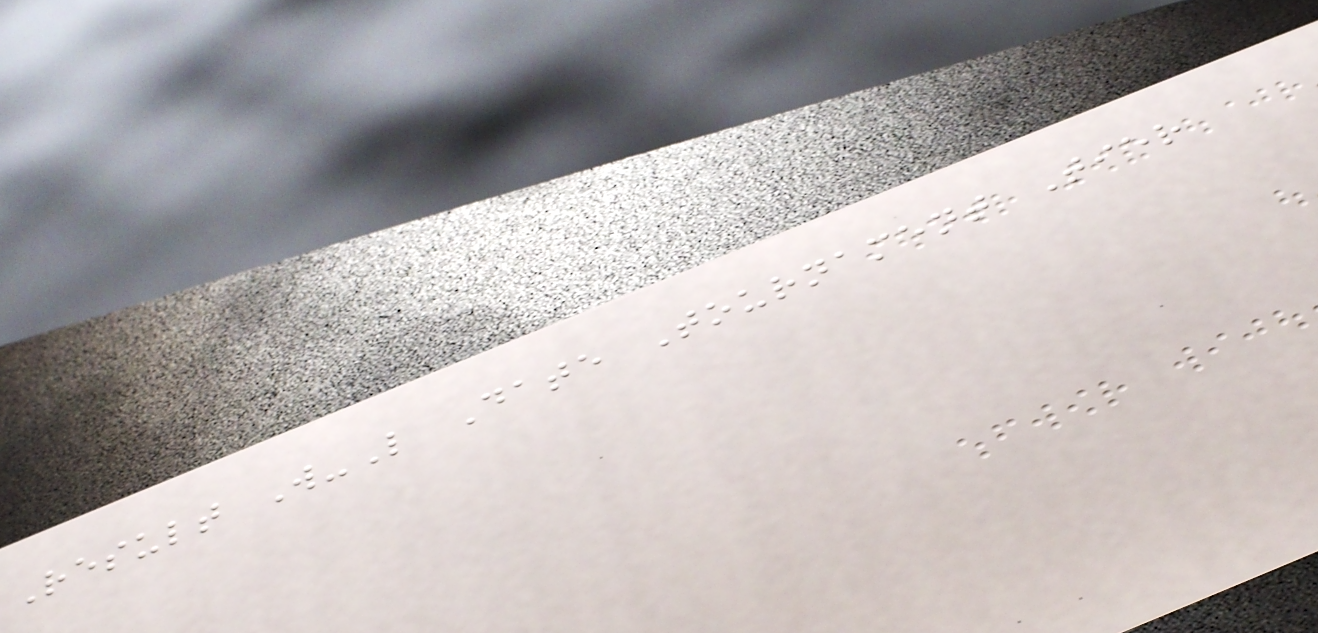Result W-L Date Tournament Tier
